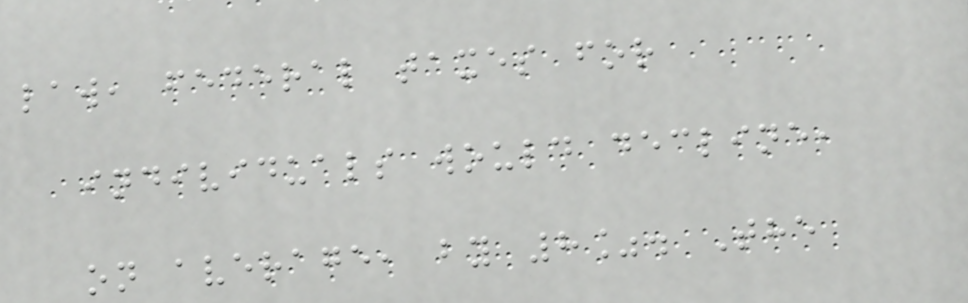law, federal taxes for
individuals would decline,
on average, by 8%. The
